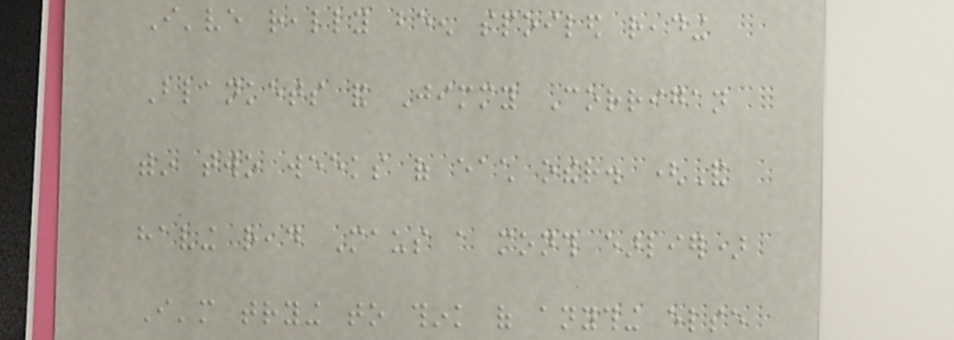I've really been spoiled reading
Blankets and Jimmy Corrigan
within two weeks of each other. (And
having read Maus a month earlier)
I'm trying to think of anything else
